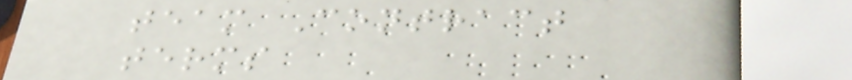team Contract
terms
